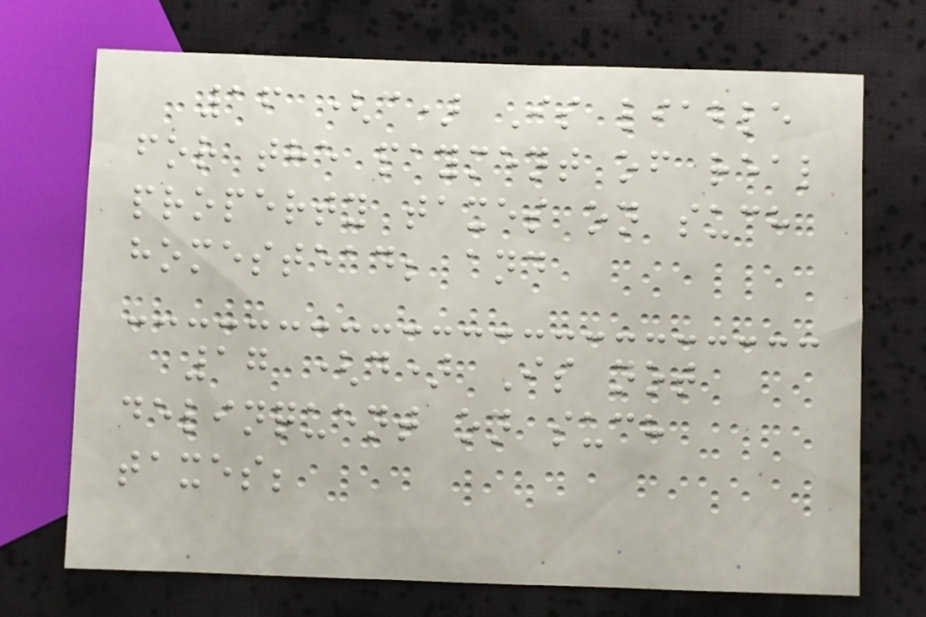16 (c) Is liable
for the payment of real
property taxes on such
homestead; and
17 (d) Is not
delinquent on such
taxes;
